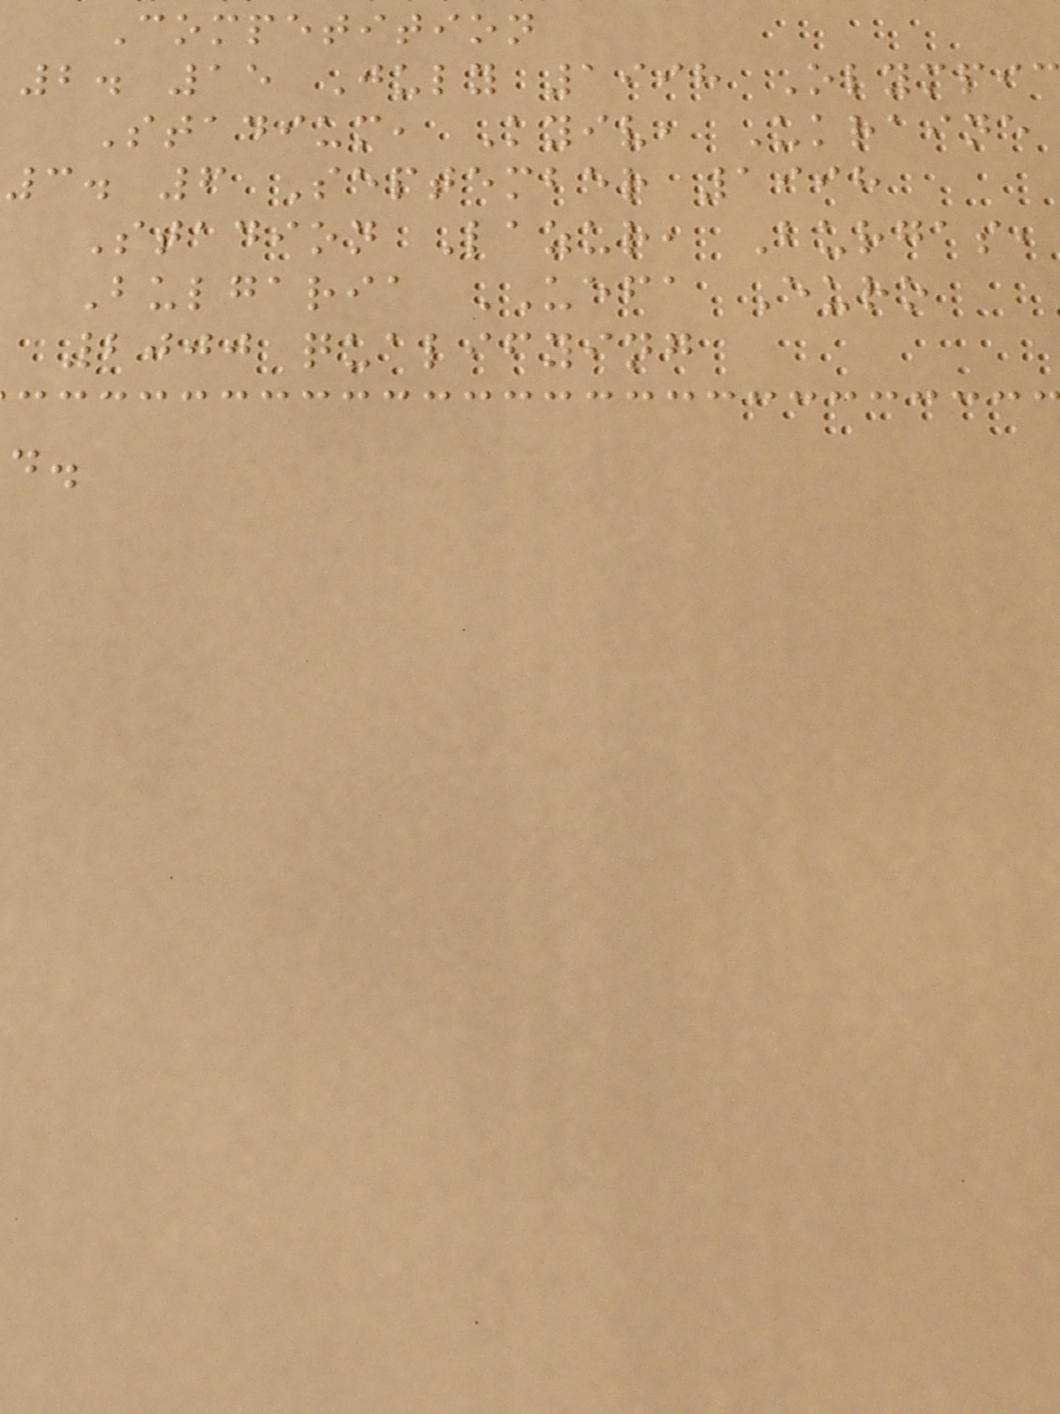Competition
2. 15 July 1998 Olympi
Stadium, Kyiv, Ukraine
3. 6 September 1998
Stadion Lazur, Burgas,
Bulgaria UEFA Euro
2000 qualifying
